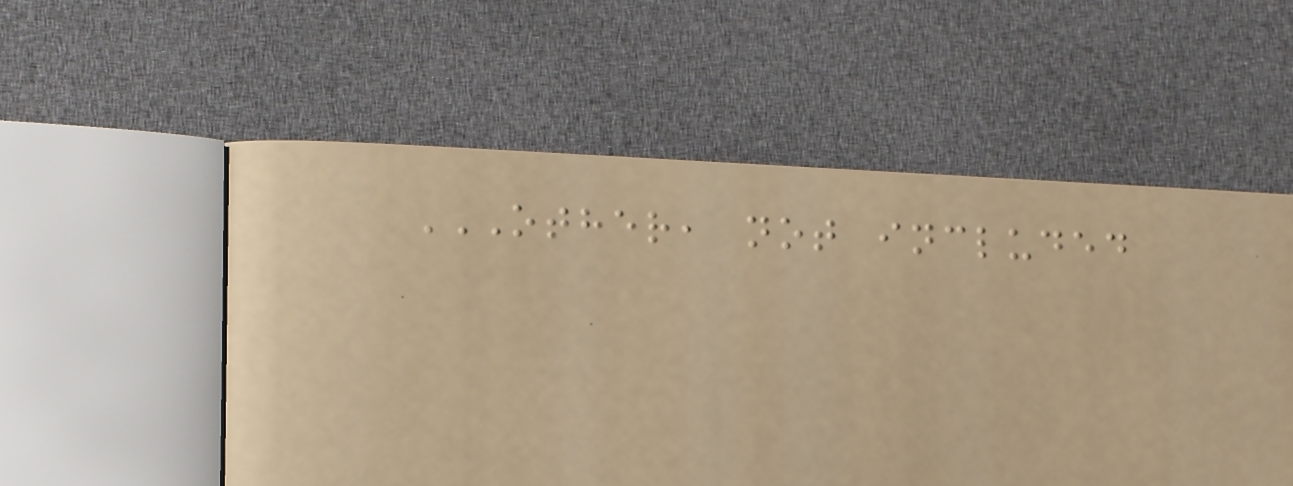OTHER, NOT INCLUDED
